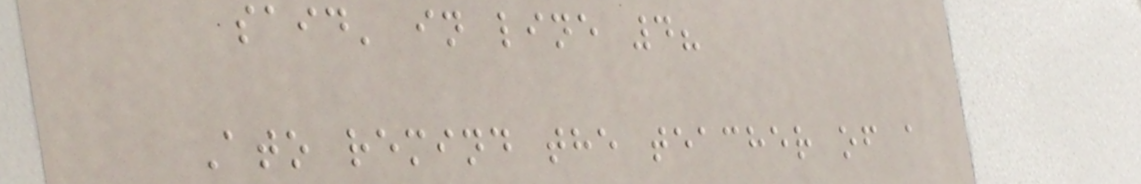said' in line 4?
Ato remind the teacher of a
